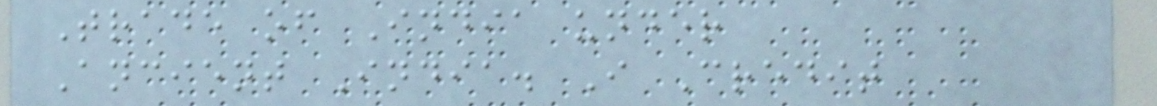Trade of India under
Ancient India. I Credit
